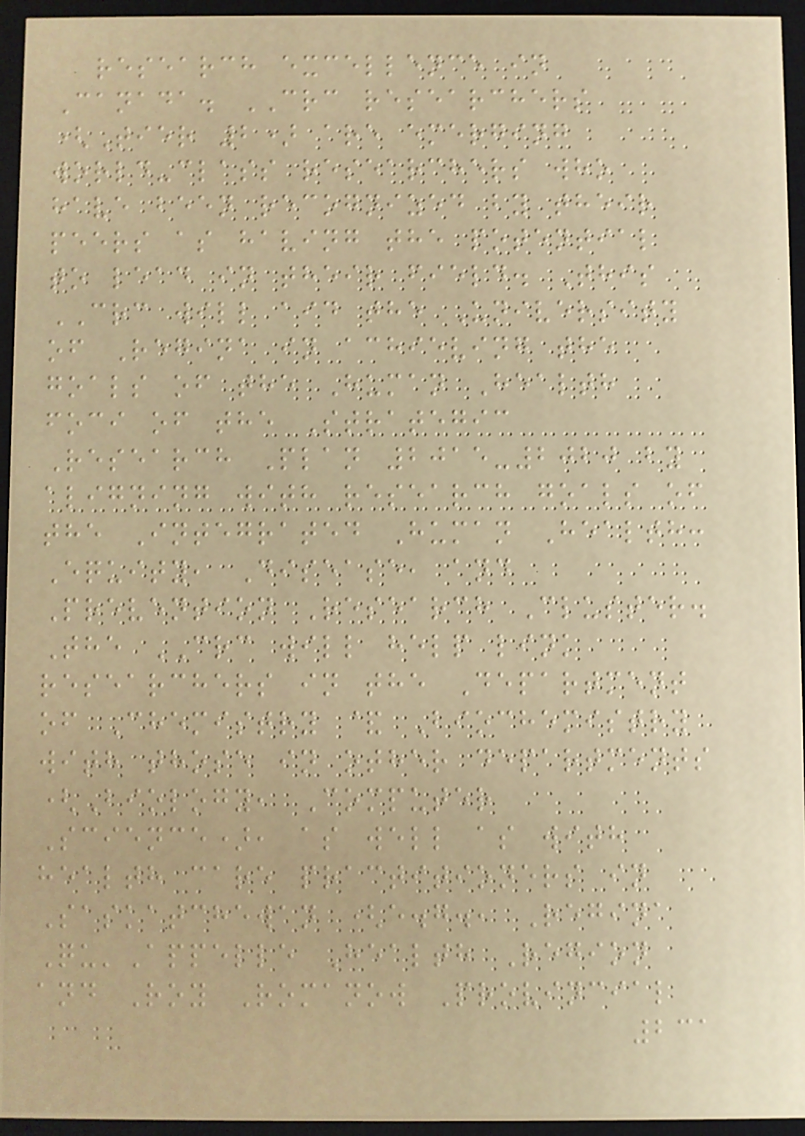research excellence in
Canada. CRC researchers
(Tier 2) are emerging
world-class researchers who
have been recognized by their
peers as having the potential
to lead in their field. This
CRC will aid the University
of Regina in achieving the
goals of the Human Health
foci of the Strategic
Research Plan 2015-2020 by
aligning with research goals of
the Integrated Human Health:
Equity, Disease, and
Prevention Research Cluster.
The CRC will help link
researchers in the Department
of Chemistry & Biochemistry
with those in other departments
(Biology, Computer
Science), as well as with
health care practitioners in
Saskatchewan (e.g., Regina
Qu'Appelle Health Region
and Roy Romanow Provincial
231
